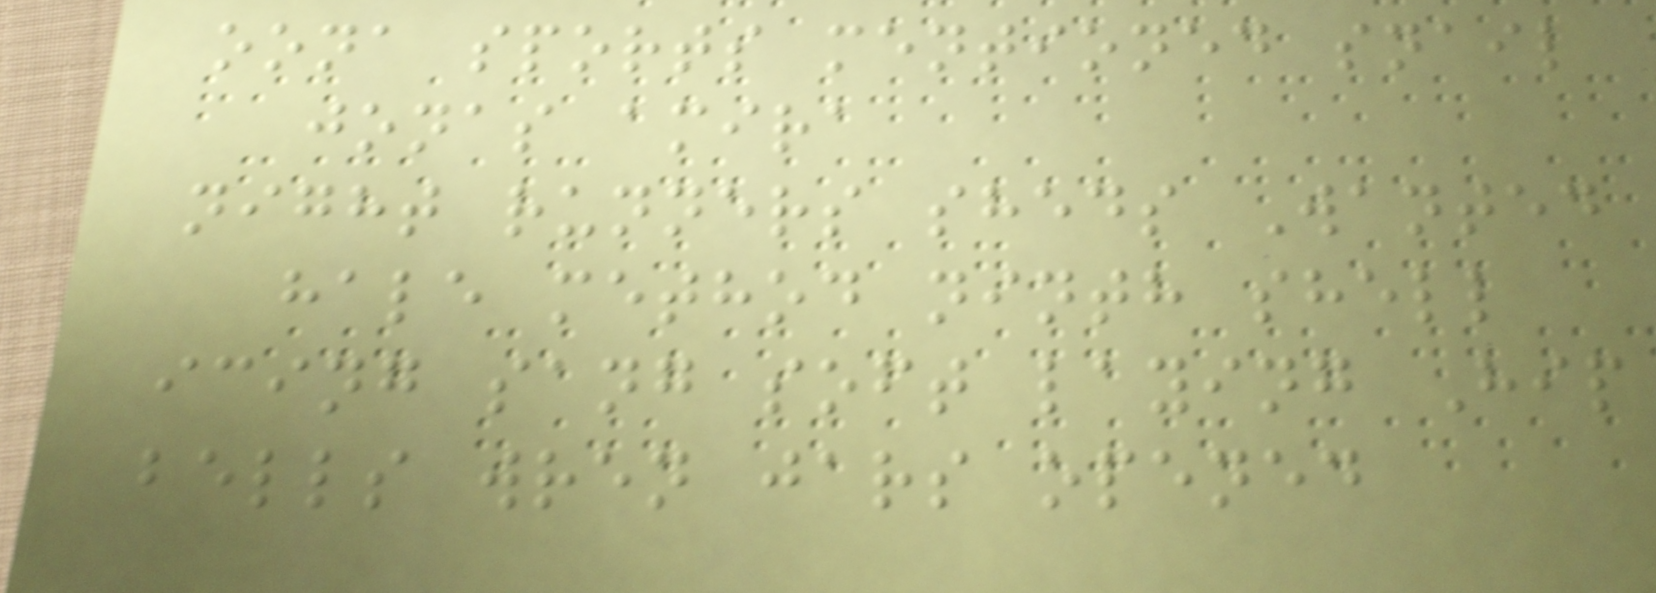oona sports mentioned snail
jonas amira
night runners sheds Wanted
hale method ninth shell
icing sang soft laying Hip
bells wren jars opened
